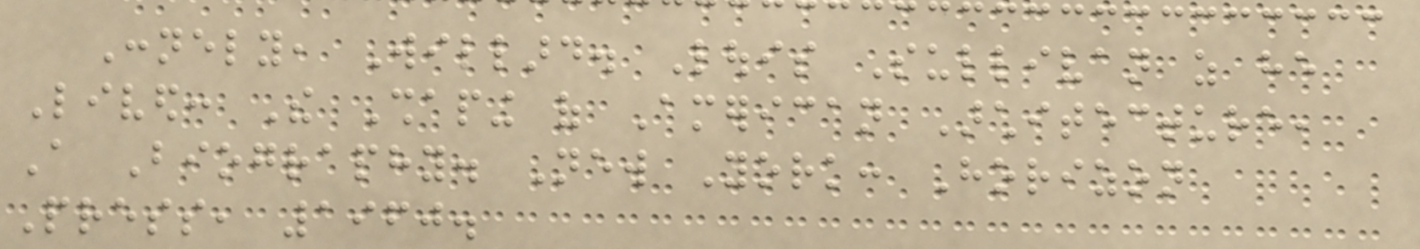Connely, Willard. Louis Sullivan as he
Lived: The Shaping of American Architecture,
A Biography. New York: Horizon
Press, 1960.
